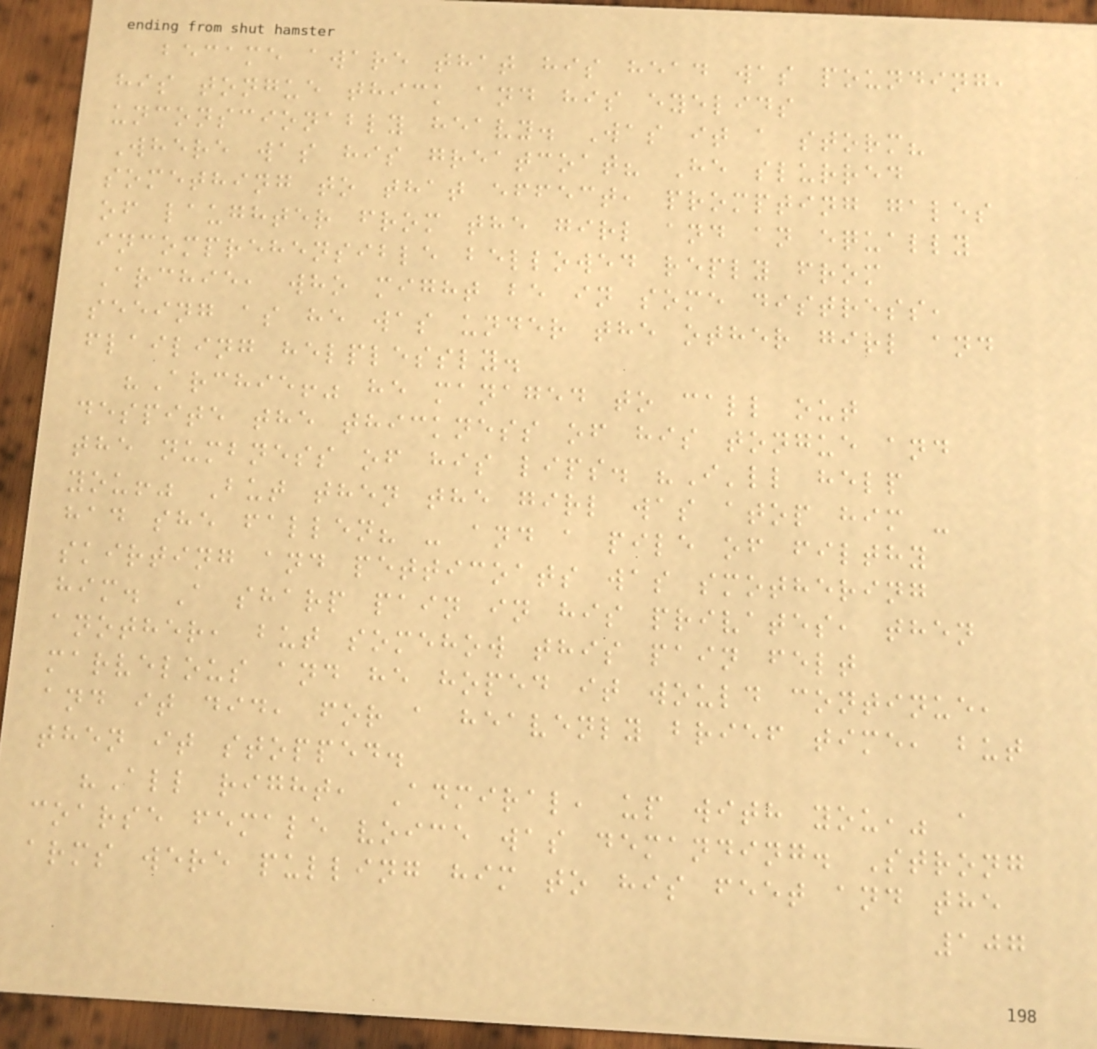became aware that his head was pounding,
his tongue thick and his eyelids
unconscionably heavy. Was it a storm?
Where was his greatcoat? He slurred
something to that effect, prompting gales
of laughter from the girl and an equally
incomprehensible bellowed reply from
Archie, who might be in some distress,
seeing as he was under the other girl and
flailing helplessly.
"Archie!" he managed to call out
despite the thickness of his tongue and
the numbness of his lips. "I'll help
you!" But then the girl was atop him -
had she fallen? - and a pile of filthy
skirting and petticoats was smothering
him. A sharp pain in his privates, then
another, but somehow this pain felt
marvelous and he hoped it would continue,
and it did, for a heavenly brief time, but
then it stopped.
"All right, Admiral, up with you," a
coarse female voice was demanding. Strong
arms were pulling him to his feet and the
107
